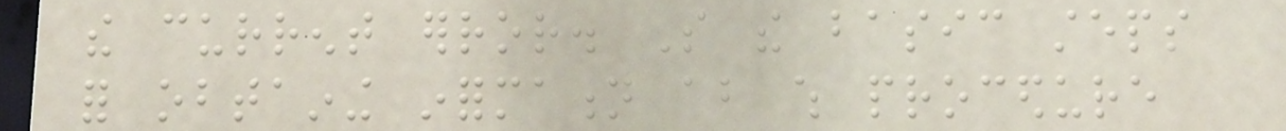the current error. So the basic steps
for obtaining information about which procedure
